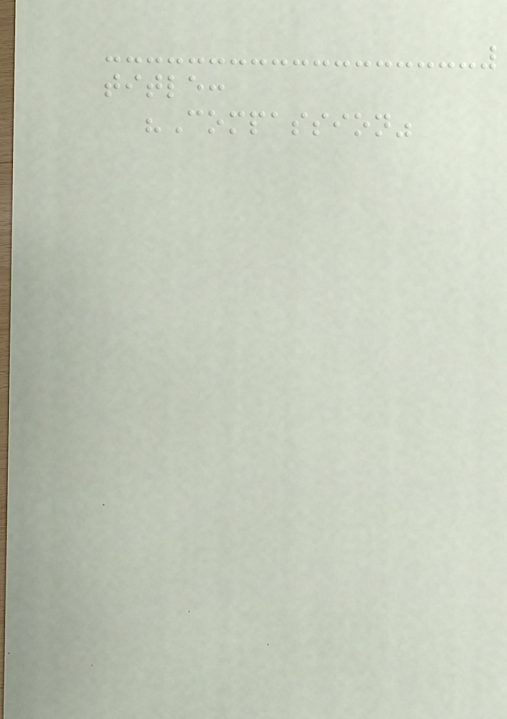title:
"Compassion"
